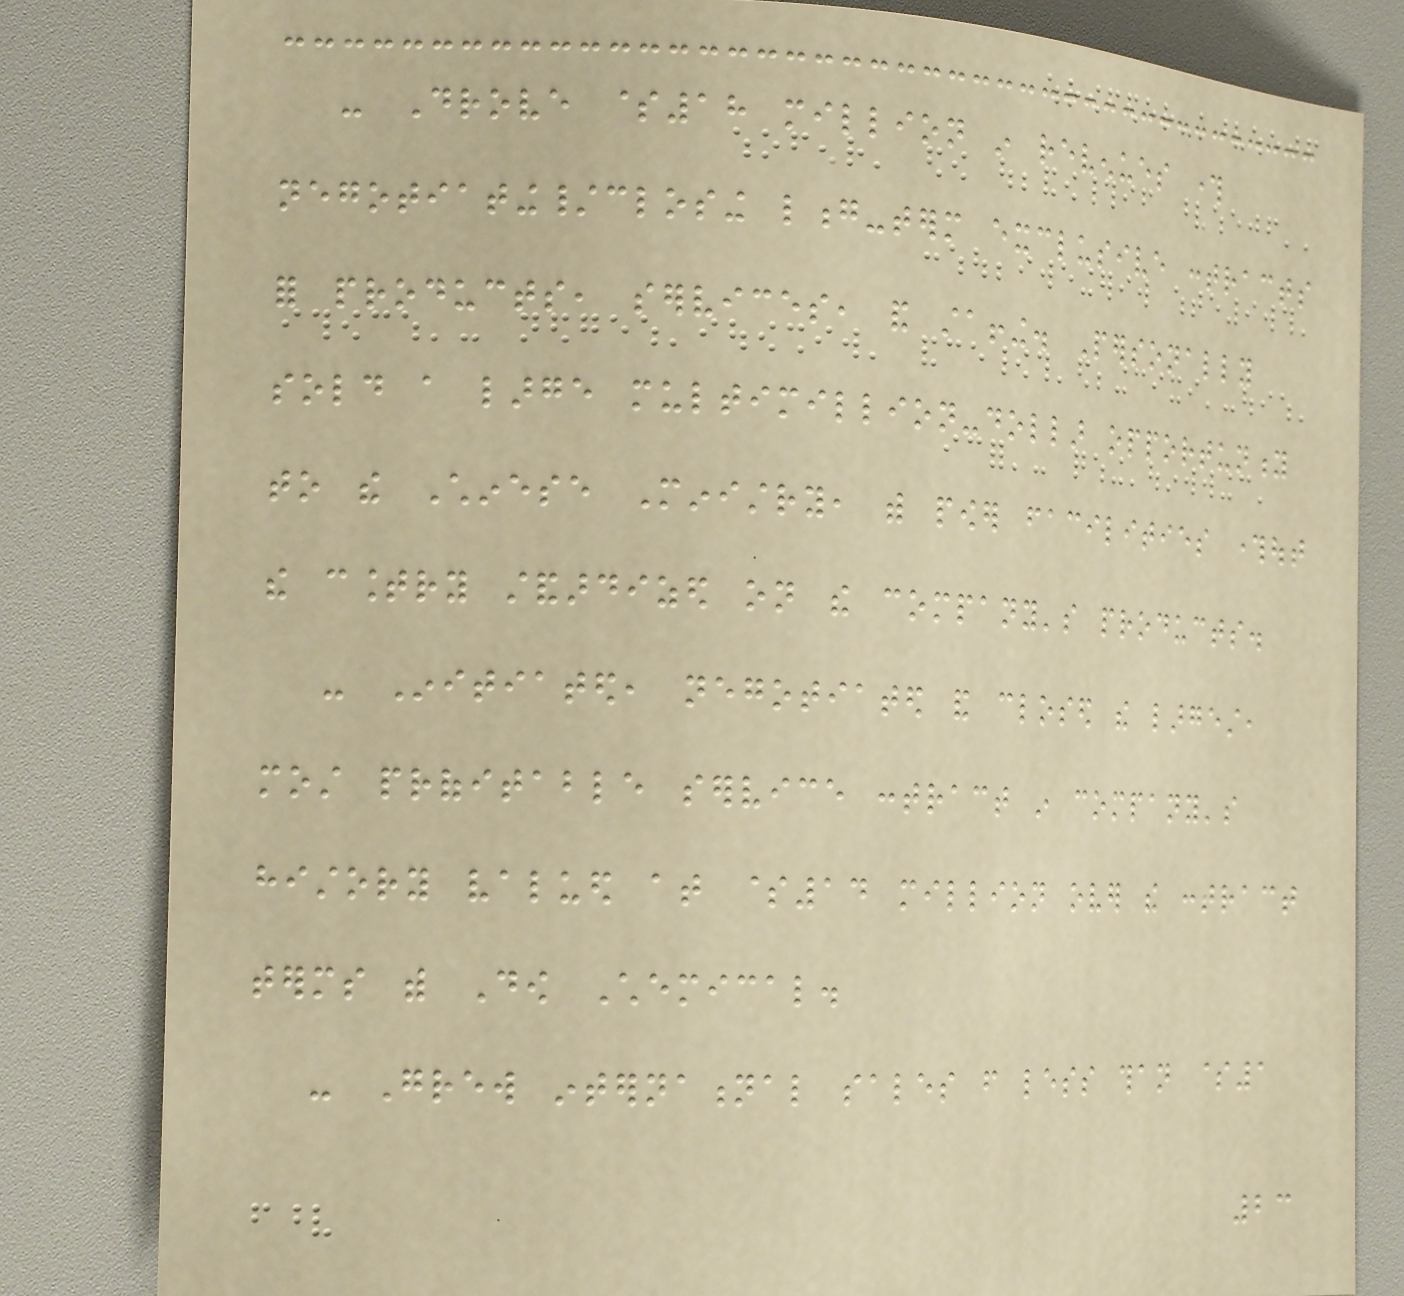- Drove $18 million in revenues through
negotiating/closing long-term exclusive contracts
for products, services, and staffing. Personally
sold a large multimillion-dollar opportunity
to the Chinese Ministry, with power facilities throughout
the country standardized on the company's products.
- Initiated, negotiated and closed the largest,
most profitable service contract in company's
history valued at $14 million over the contract
terms with Dow Chemical.
- Grew international sales from less than $1
23
